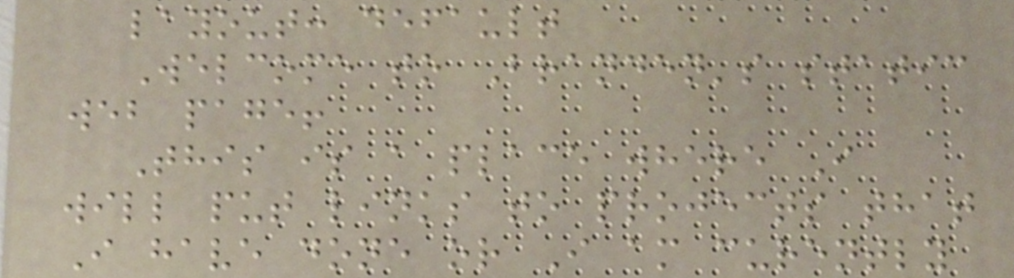layout: default
Welcome to Branden's static
web page!
This is a place where I
will put links to projects that
I have done or I am curently
